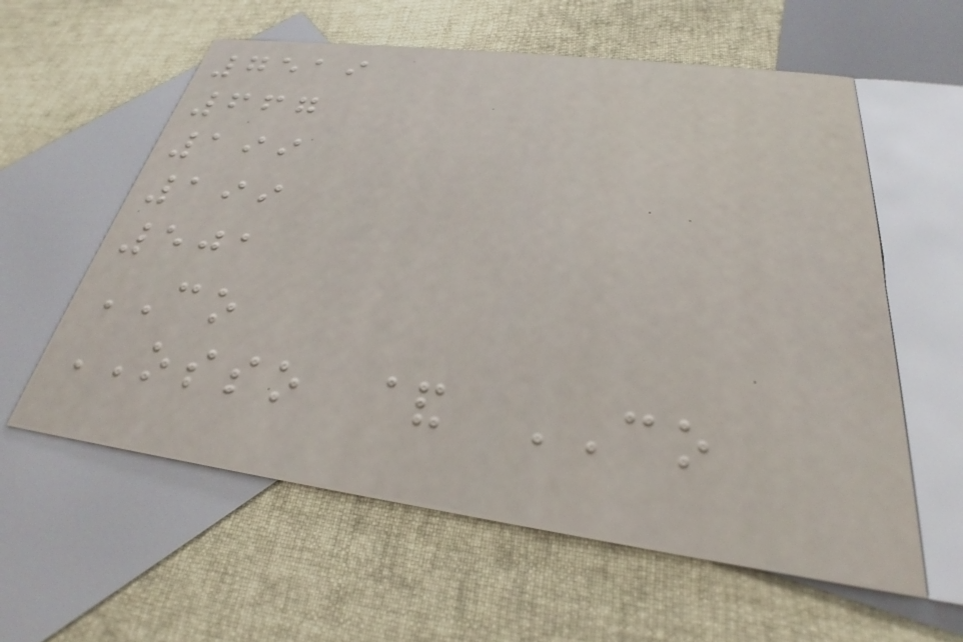7519
667
199
199
501
CO
OSSO & CO
